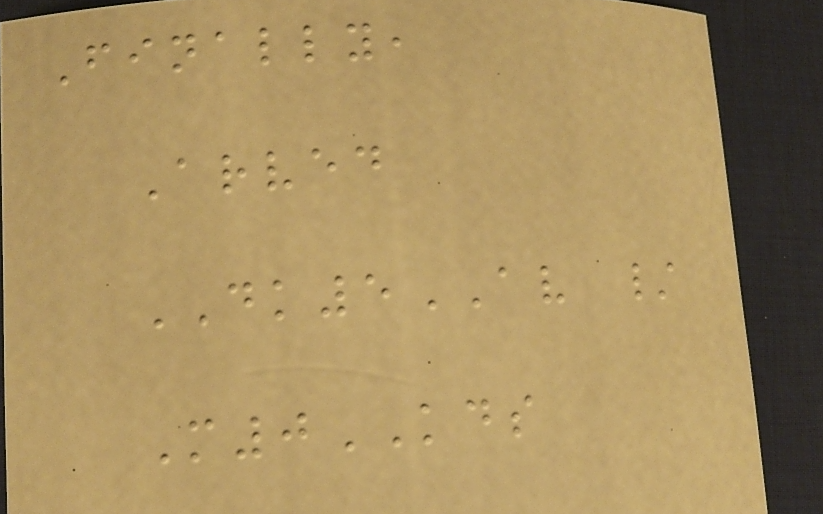Finally,
Arved
DK5AV /
M0KDS
